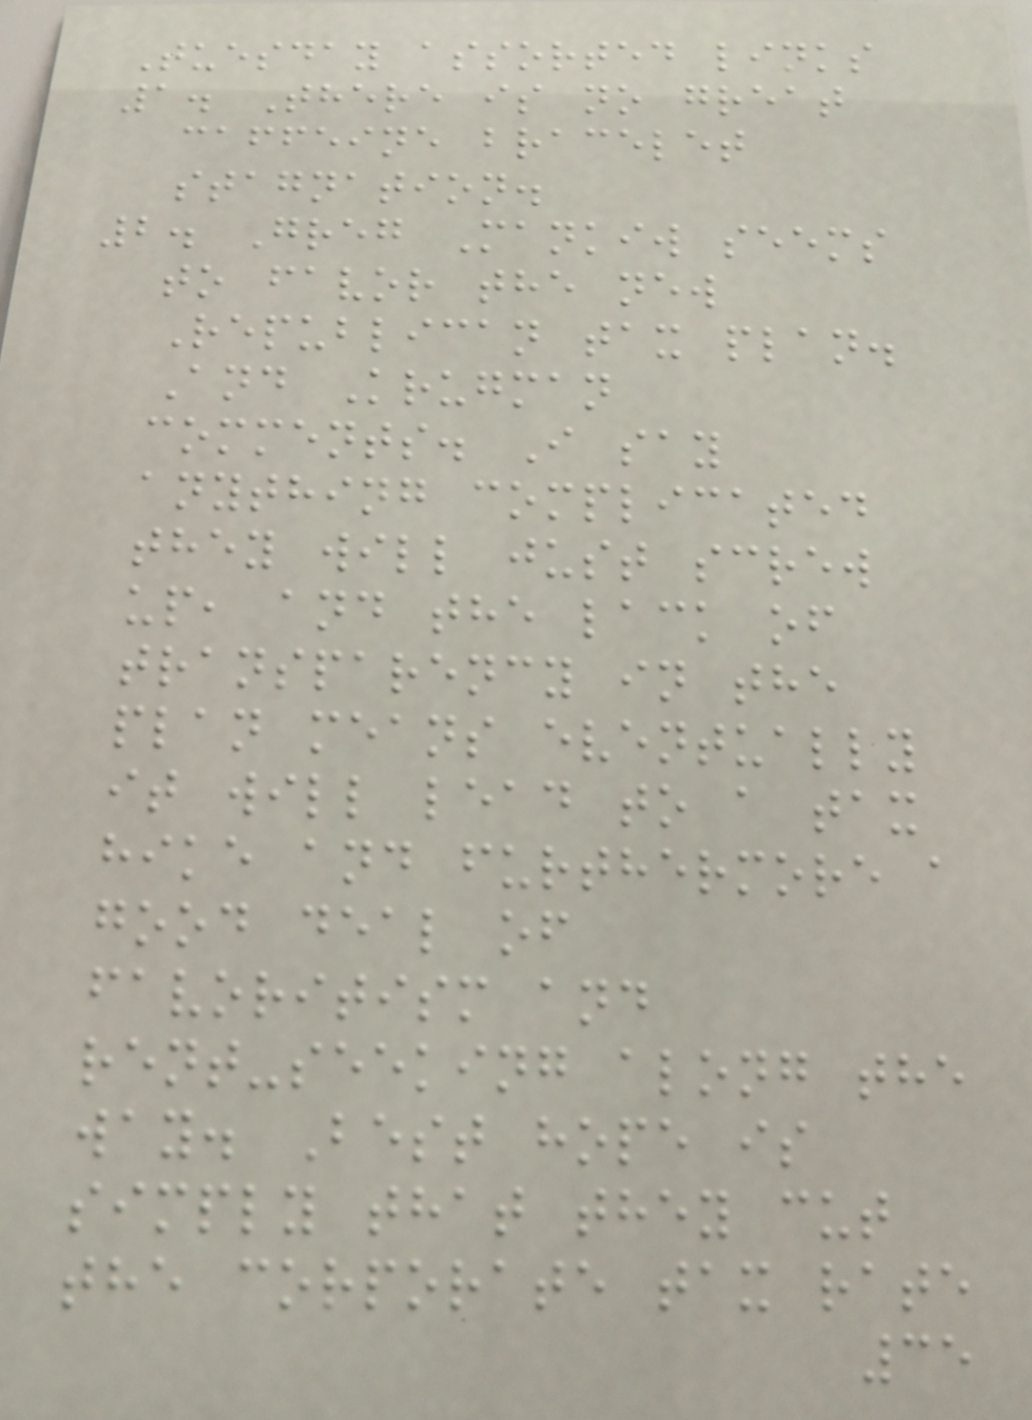Tuesday assorted links
1. There is no great
caffeine bracelet
stagnation.
2. Greg Mankiw seems
to favor the new
Republican tax plan.
And Krugman
comments. I say
anything complicated
they will just screw
up, and the lack of
transparency in the
plan means eventually
it will lead to a tax
hike and furthermore a
good deal of
favoritism and
rent-seeking along the
way. Best hope is
simply that they cut
the corporate tax rate
35
